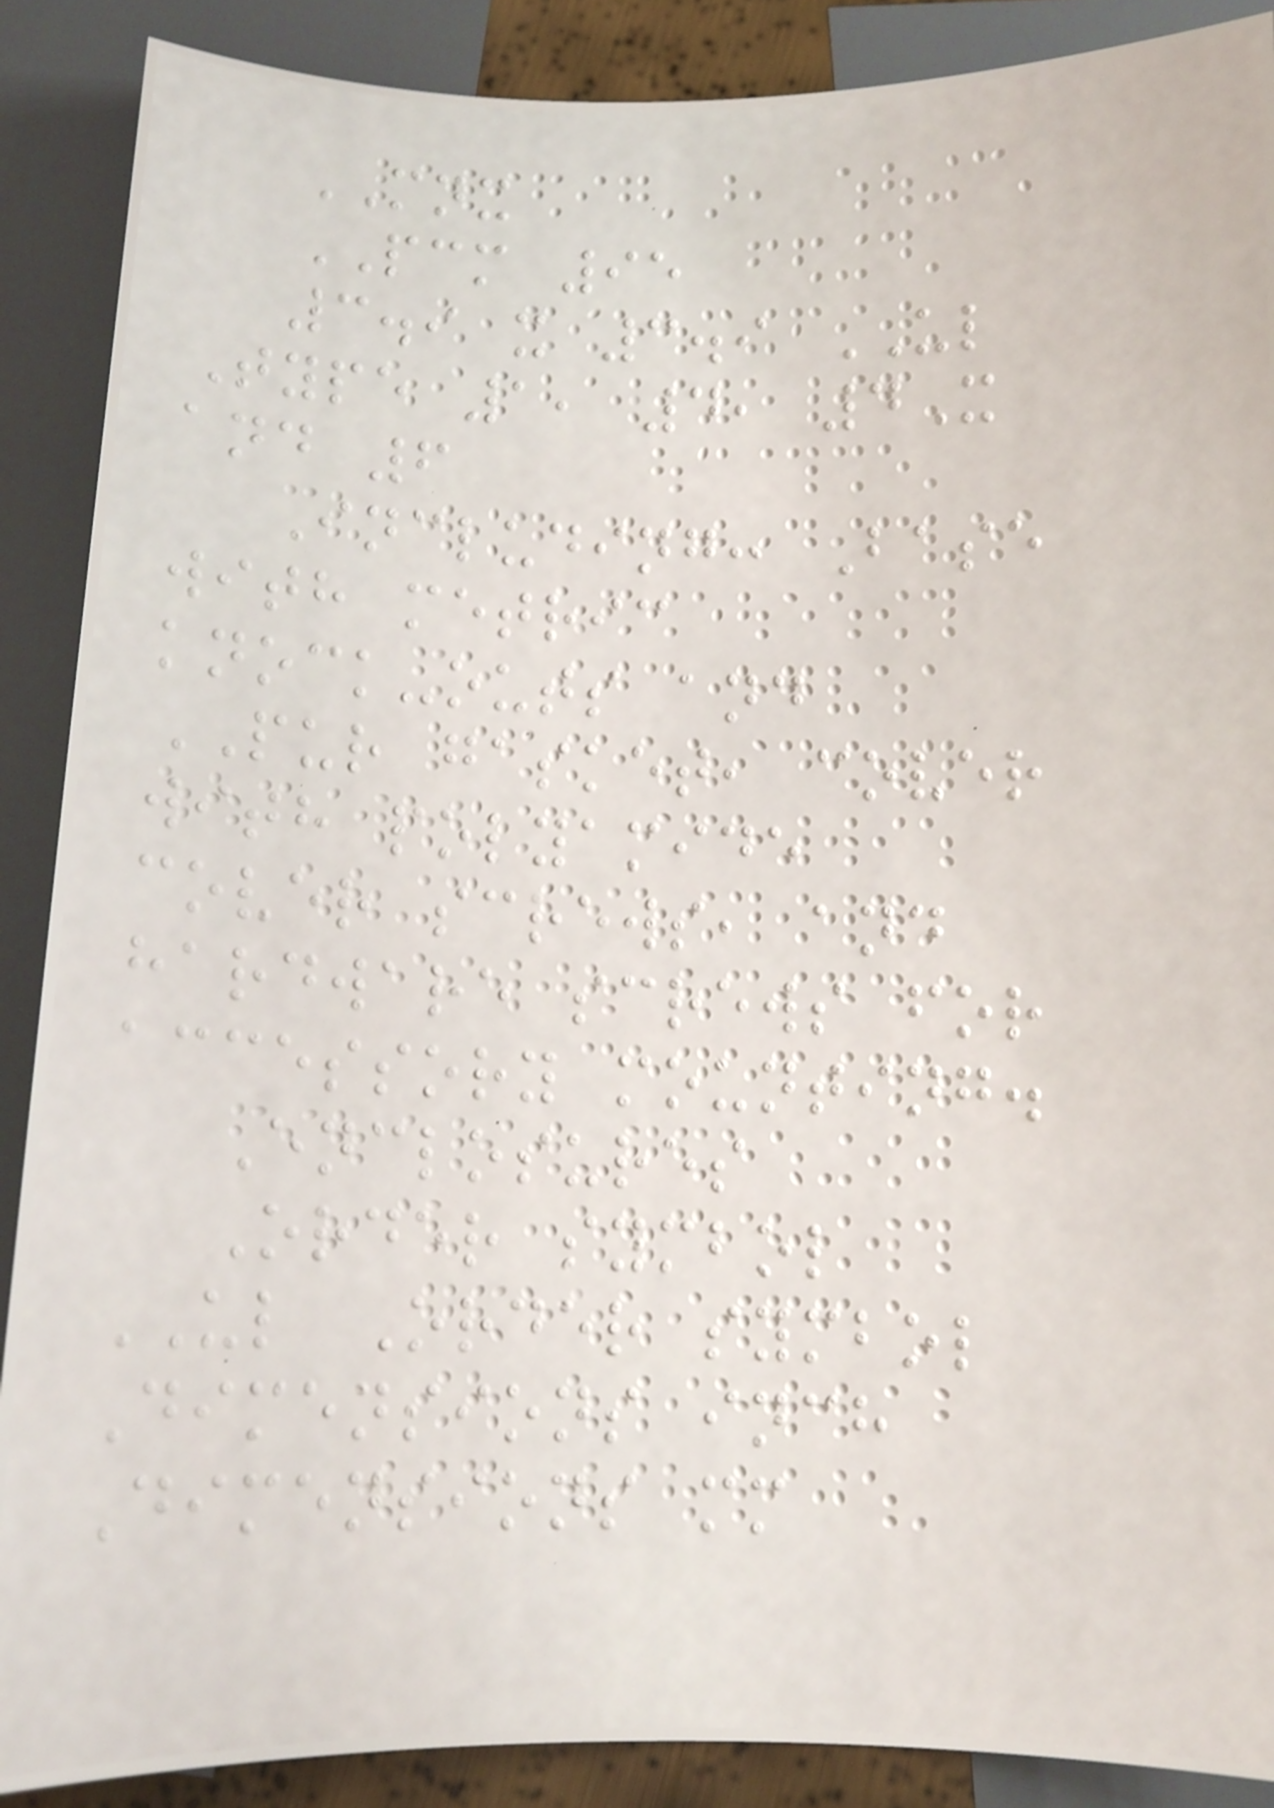MNX
PCM 95
3.9 x 3.9 UL
Type 1, 4, 4X
and 6
Including: Base
with metric
knock-outs and
PUR gasket, cover
with polyamide
cover screws, and
hardware screws for
accessory mounting.
Enclosures
Order symbol
UL Order symbol
Dimensions inch
Dimensions mm
